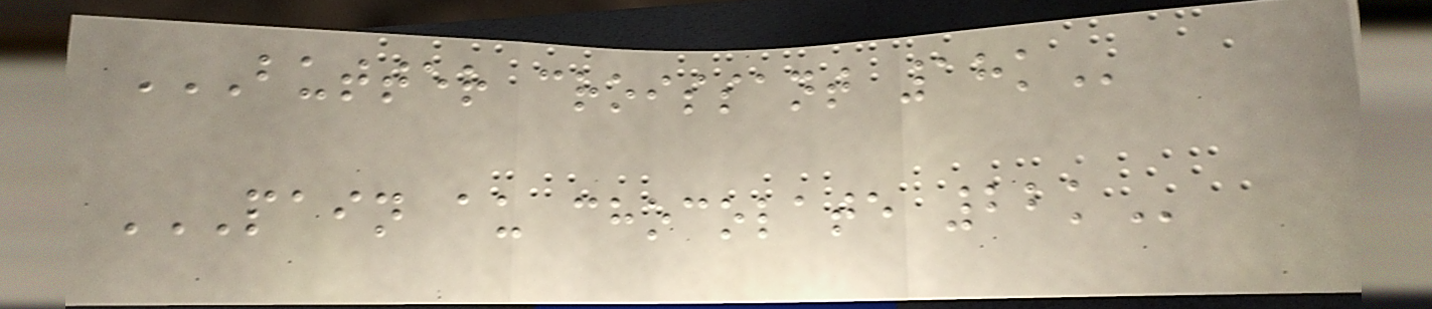BUTTER CROISSANT 18K
PAIN AU CHOCOLATE 22K
